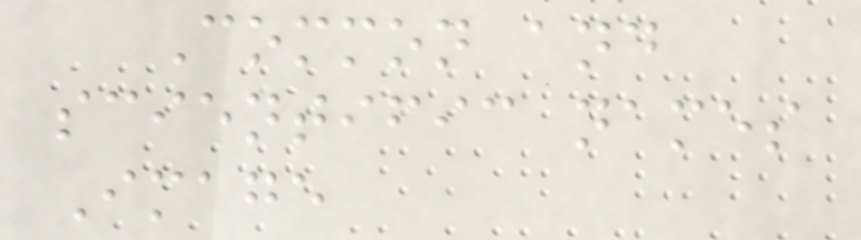Common and
scientific names
Image
